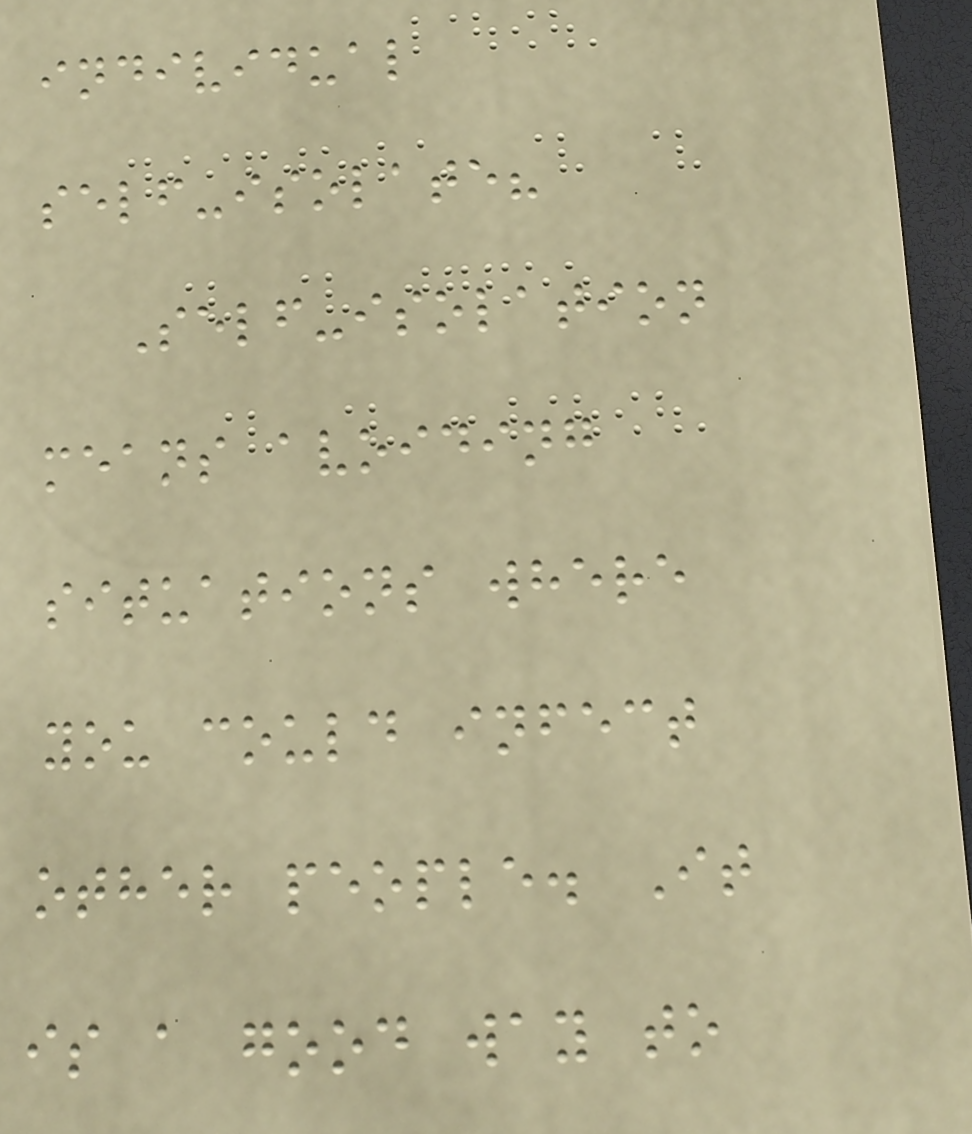individual
self-isolate?
Self-isolation
means avoiding
situations where
you could infect
other people. It
is a good way to
